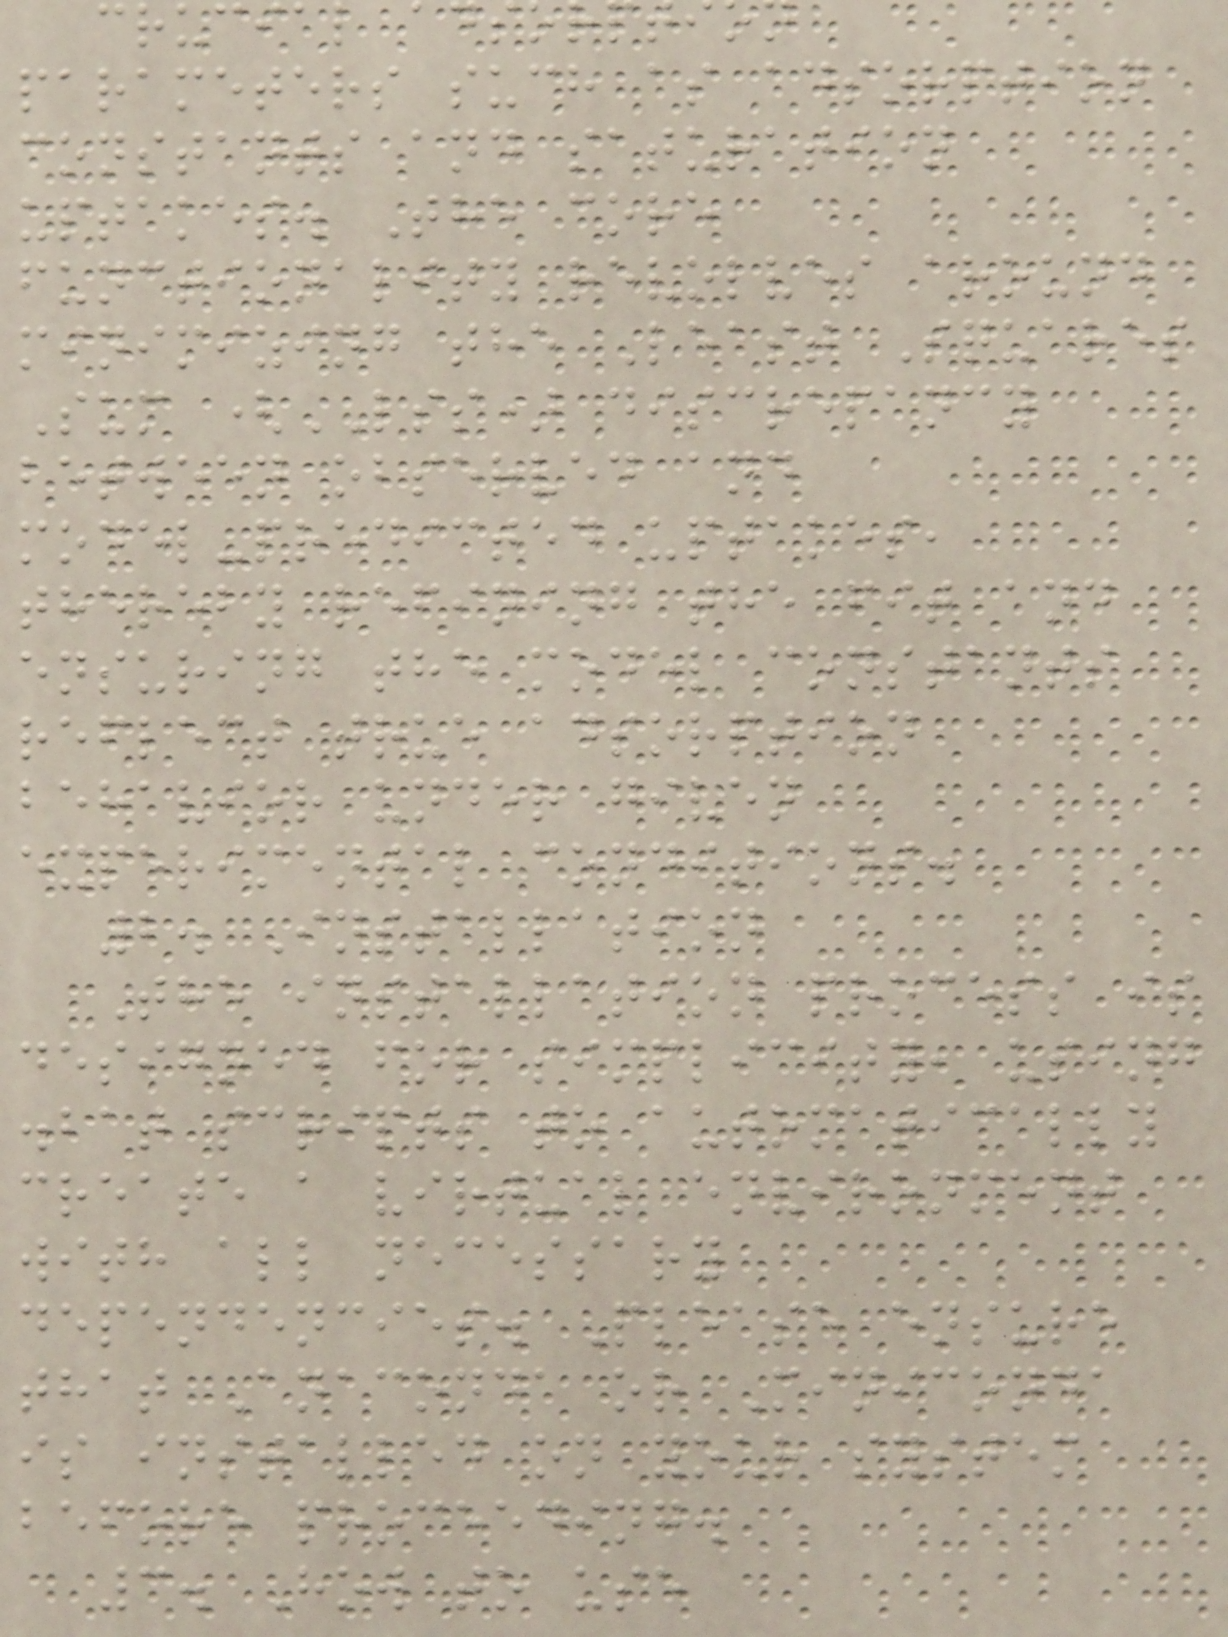crucia
parameters such as adsorption
constants and saturation
uptakes. The core
functionality revolves around
minimizing the Least Squares
Sum (LSS) discrepancy
between observed and
model-predicted uptakes,
thereby refining the fit and
ensuring the model constants
reflect true adsorption
behavior under given
experimental conditions.
2. Installation
The installation process is
designed for simplicity, using
.bat scripts to automatically
create a virtual environment
with all necessary
dependencies. Please ensure
that Anaconda or Miniconda
is installed on your system
before proceeding.
3. How to use
